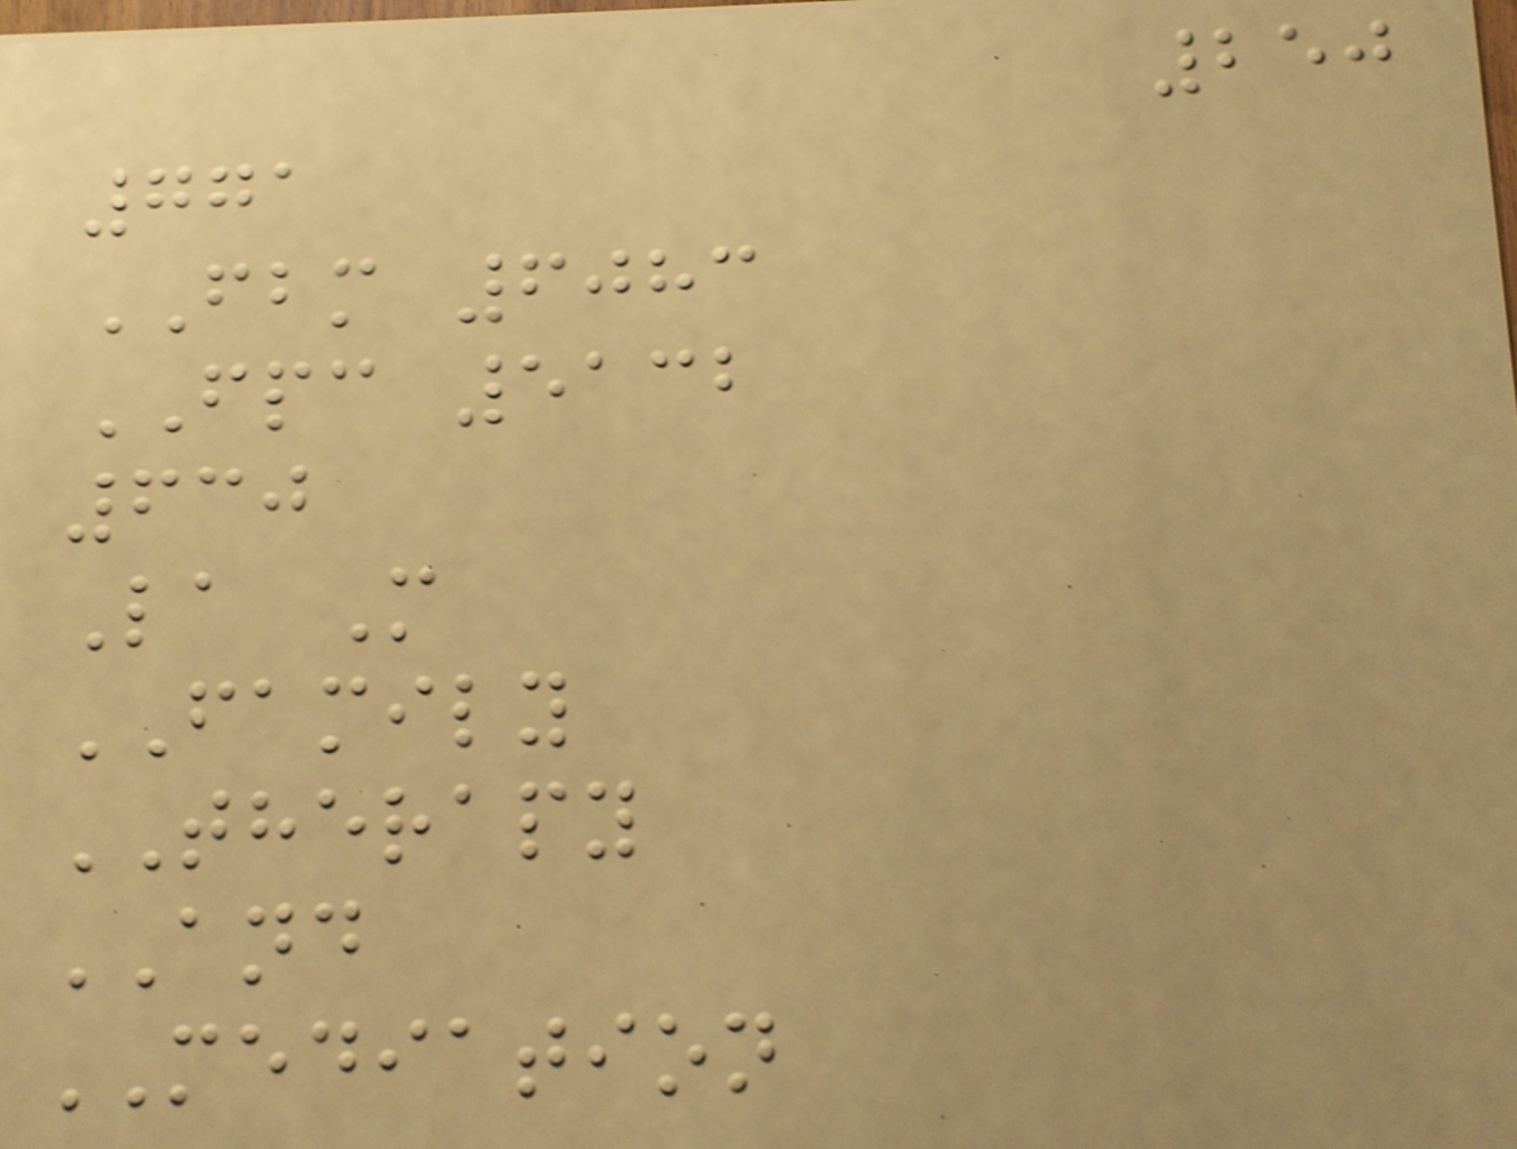250
771
FBM 6083
FPC 5132
630
La M
FAMILY
THERAPY
AND
MEDIATION
